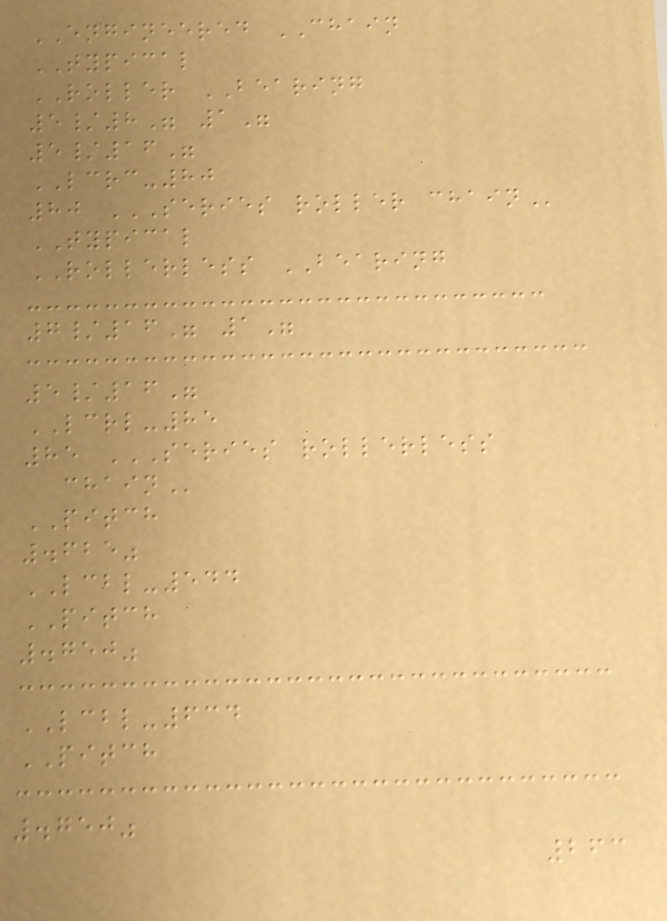ENGINEERED CHAIN
TYPICAL
ROLLER BEARING
5/8" 1"
5/16"
LCRC-80
80 SERIES ROLLER CHAIN
TYPICAL
ROLLERLESS BEARING
7/16" 1"
5/16"
LCRL-85
85 SERIES ROLLERLESS
CHAIN
PITCH
.625"
LCBL-544
PITCH
.750"
LCBL-634
PITCH
.750"
263
